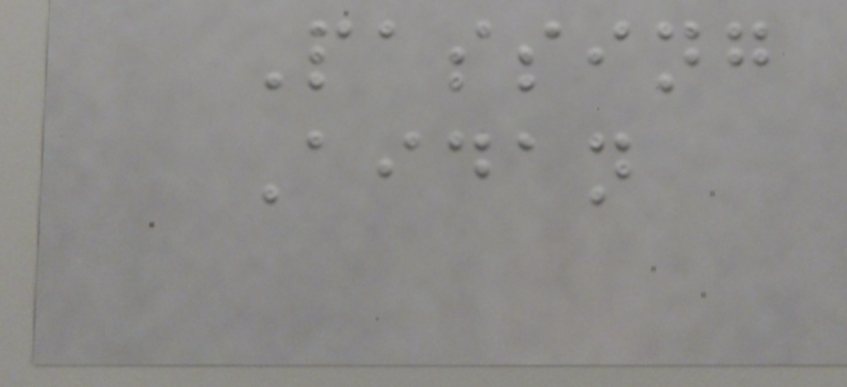Passing
Aidan
